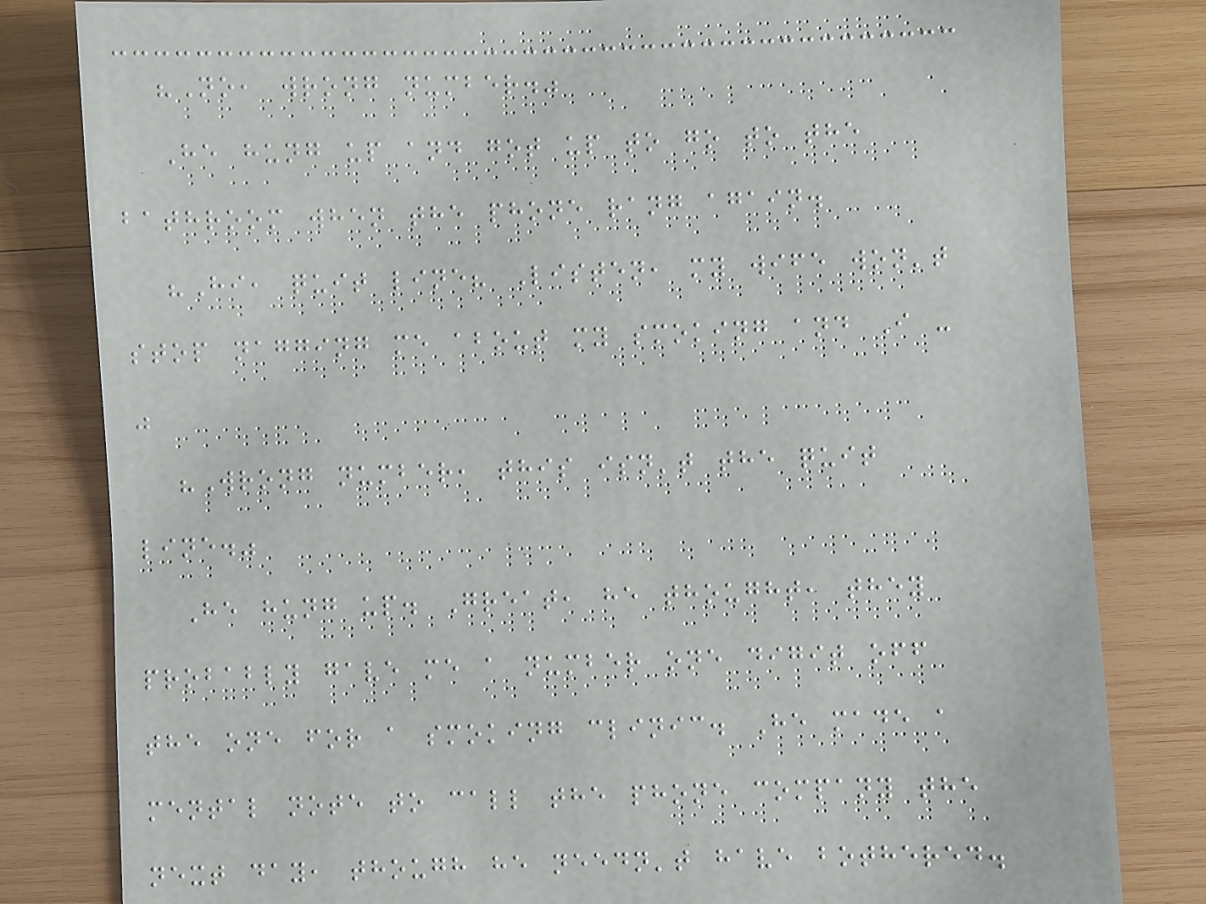"No, wrong number."
He hung up and got up to go to the
bathroom when the phone rang again.
"Hi, quit line? Listen, my wife won't
stop nagging me about my smoking and I -
"
"Wrong number, this isn't the quit
line."
He hung up. Great, he thought, they
probably gave me a number one digit off
the one for a smoking clinic. He made a
mental note to call the phone company the
next day, though he needn't have bothered.
